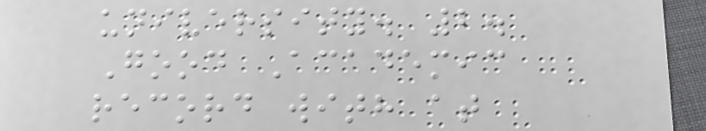university. 2.
Good Academic
record with at
